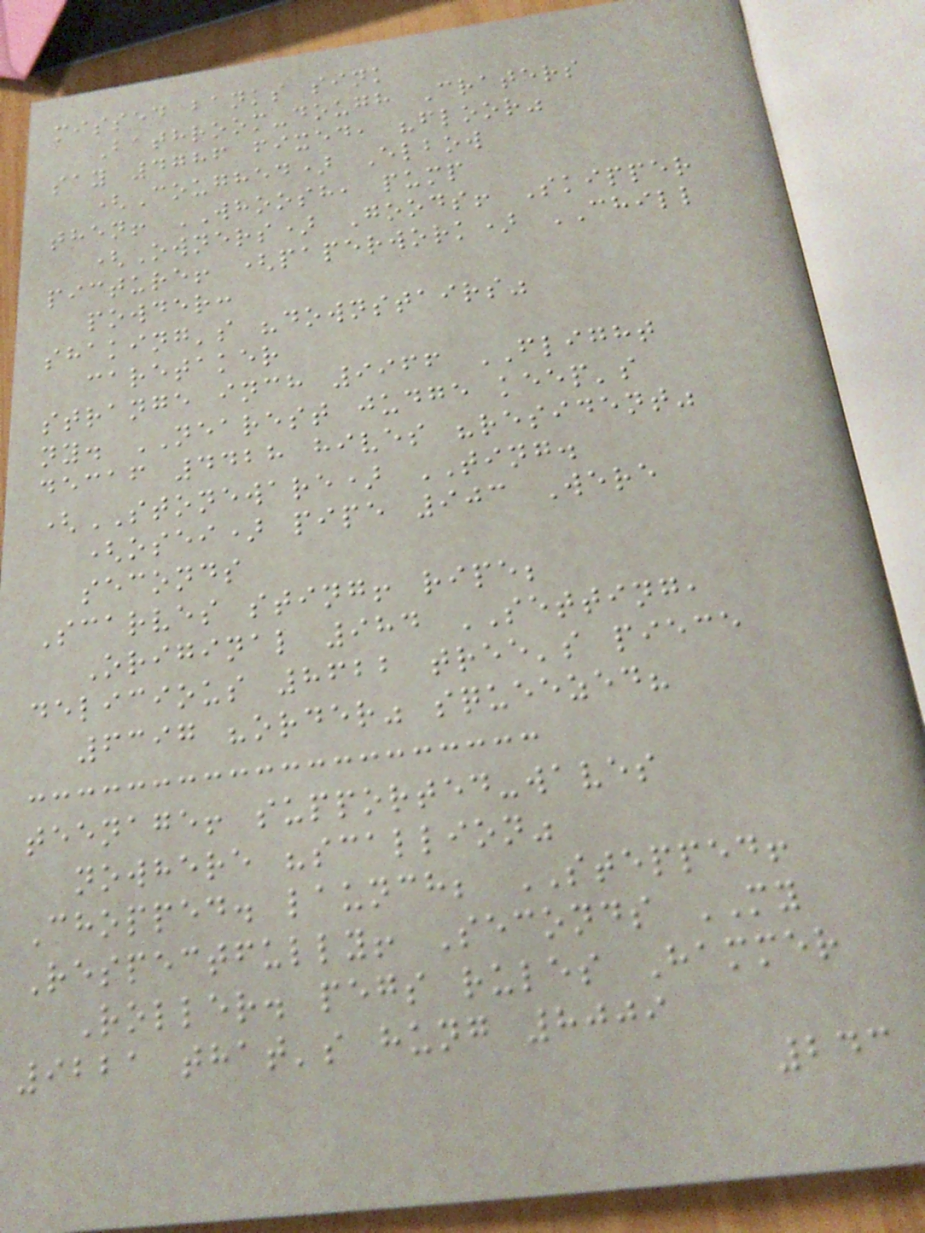missed banks sink
Bathroom-dough Craters
say 4786 fixed, "floor"
(Coughed) Elbow
then! WHOOSH, pump
(Owners) Goods! Skipper
picture! (paperwork) CHILL
powder:
shaking's "downstairs"
caretaker
strange inch 9966 FLIGHT
ny. NEAREST judge keep's
decaf 4428 hives "resident"
(STONEWARE) TING.
(osei) pipe 903 Were
seconds
Scarves sting! ripe;
Original 984 SETTING,
delicious 8622 tree's piece
6397 "order" squeezed?
teenage! supported-waves
nowhere "scallion"
Chopped. launch; STEPPED!
Respectfully! Seconds MY
Roller. pegs rules Hammer
9221 that's hung 8009
243
